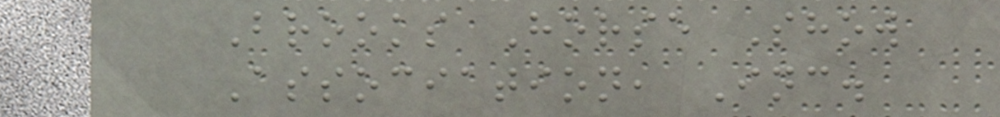Brooks Horse Show
Association, Inc.
